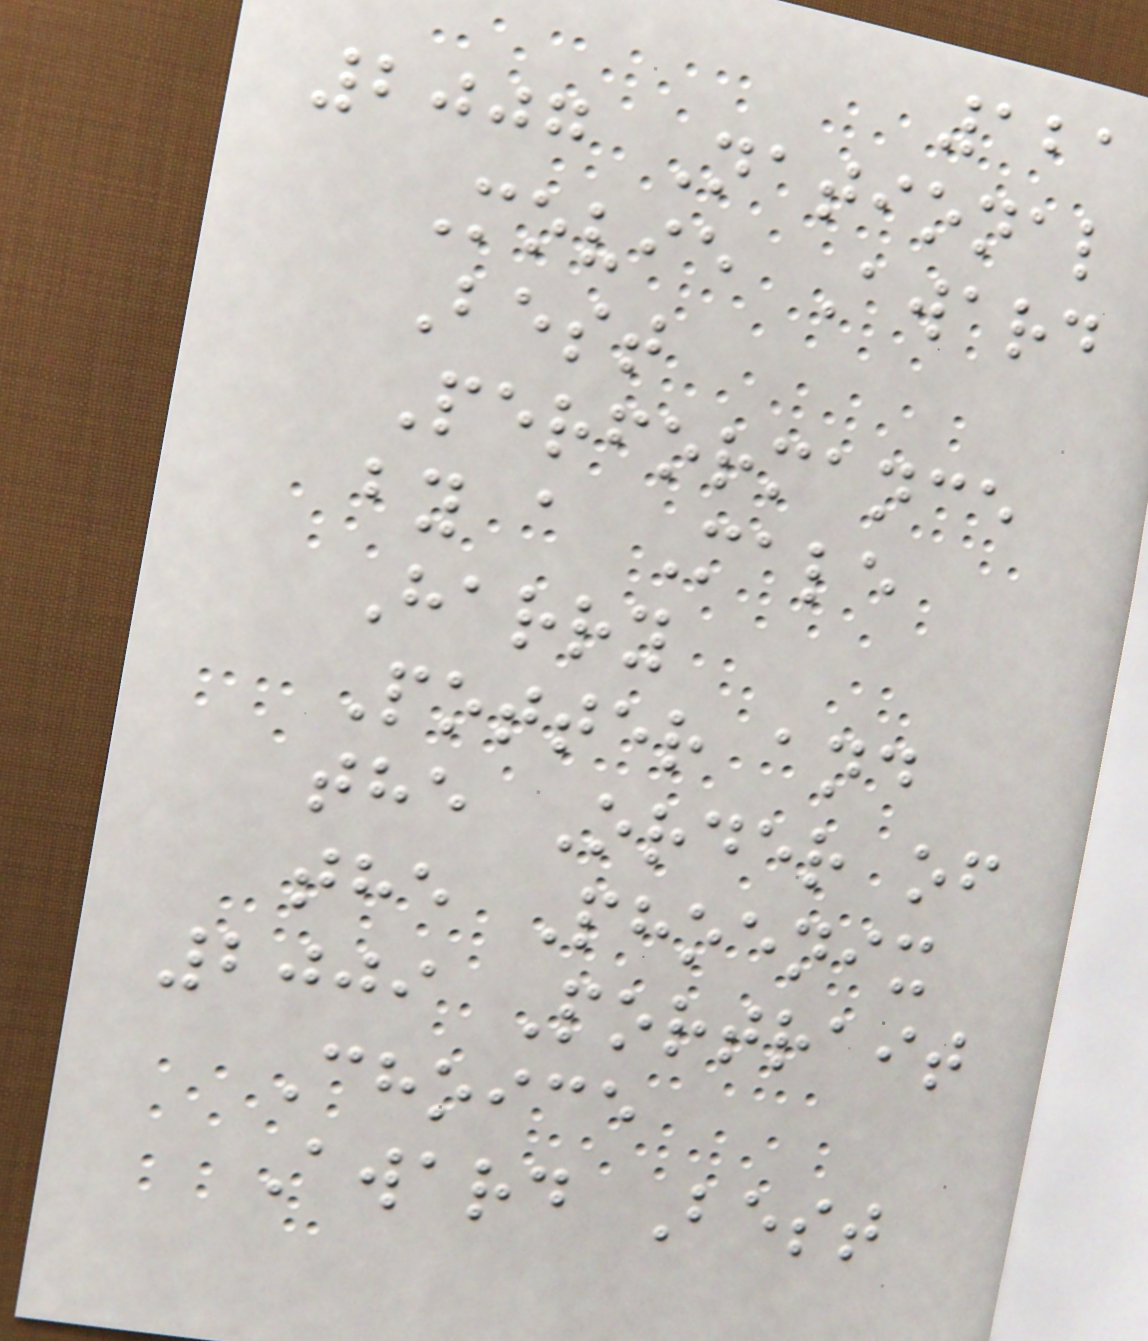121
2007 National
Movie Award
Best
Performance
by a Male
Harry
Potter and
the Order of
the Phoenix
2009 Portrait
Choice
Award Best
